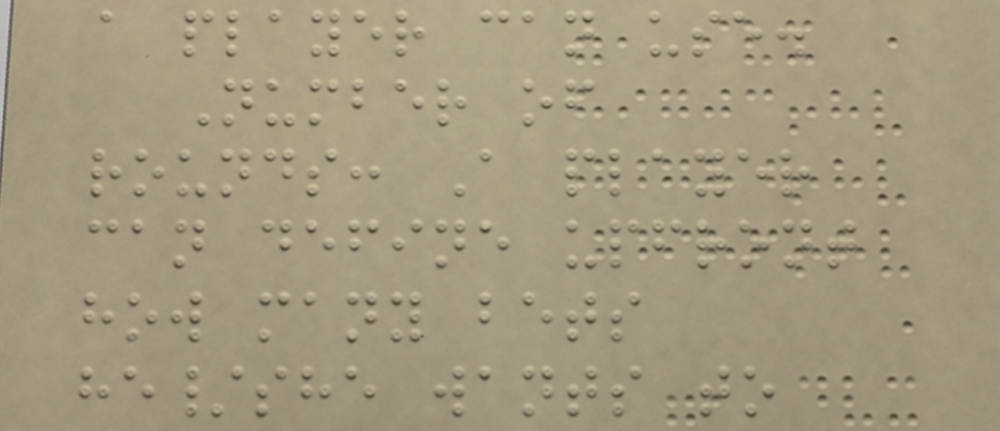a player can use.
Number of
rounds: A player
can define upfront
how many bets
he/she wants to
